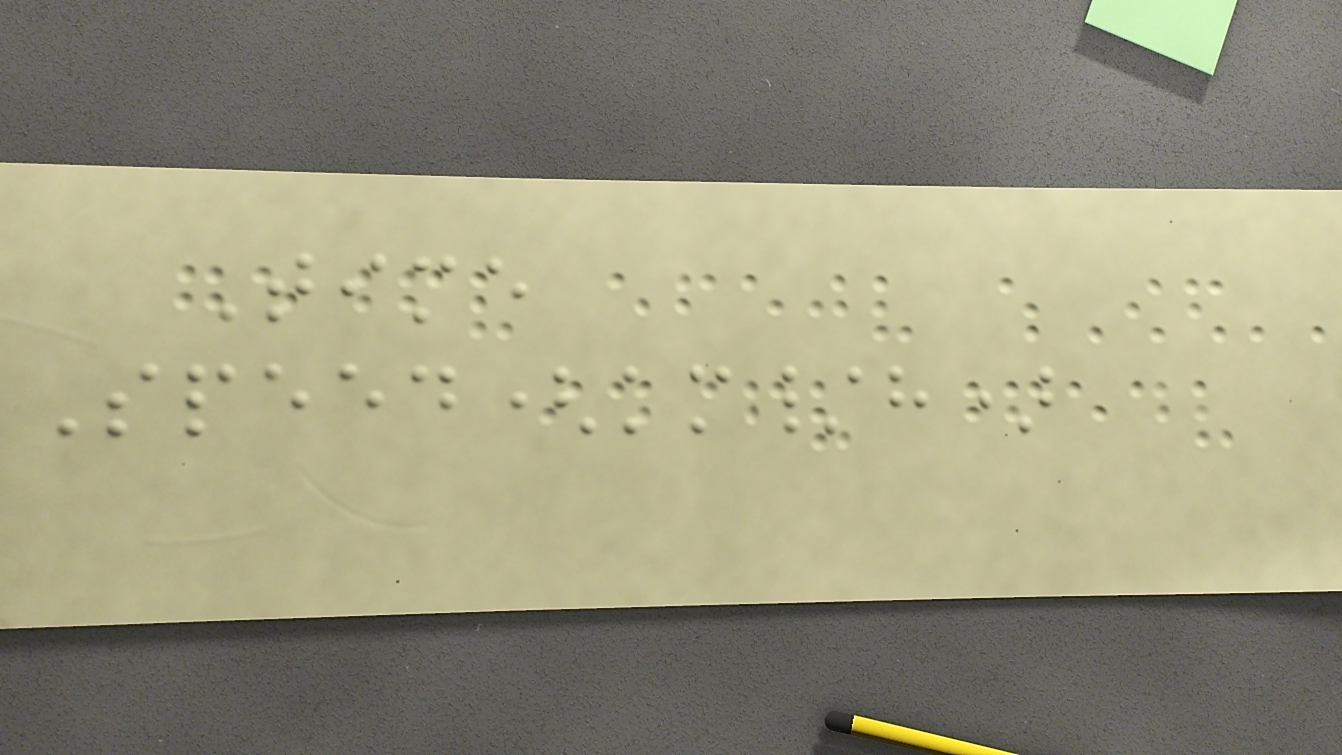Time
Speed(km/h)
